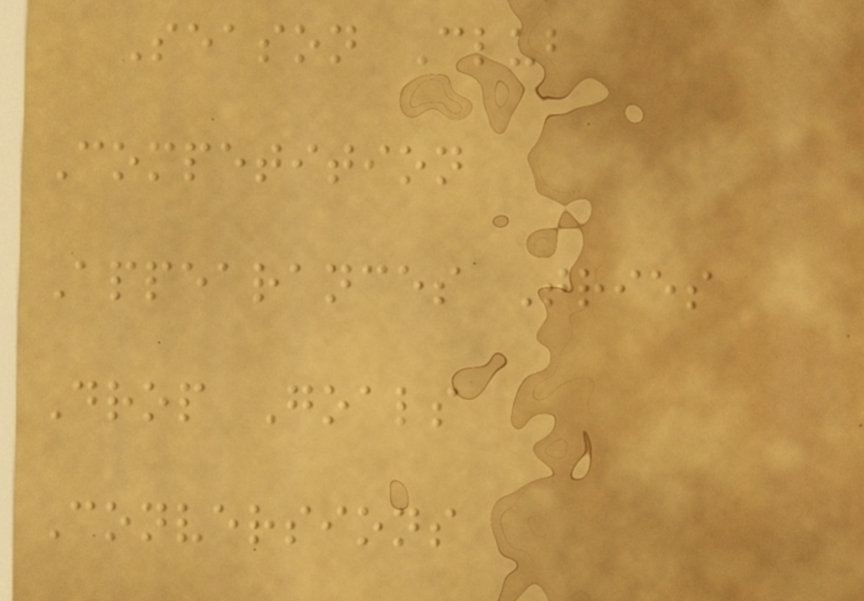Season Club
Competition
Appearances Tries
Drop Goals
Conversions
